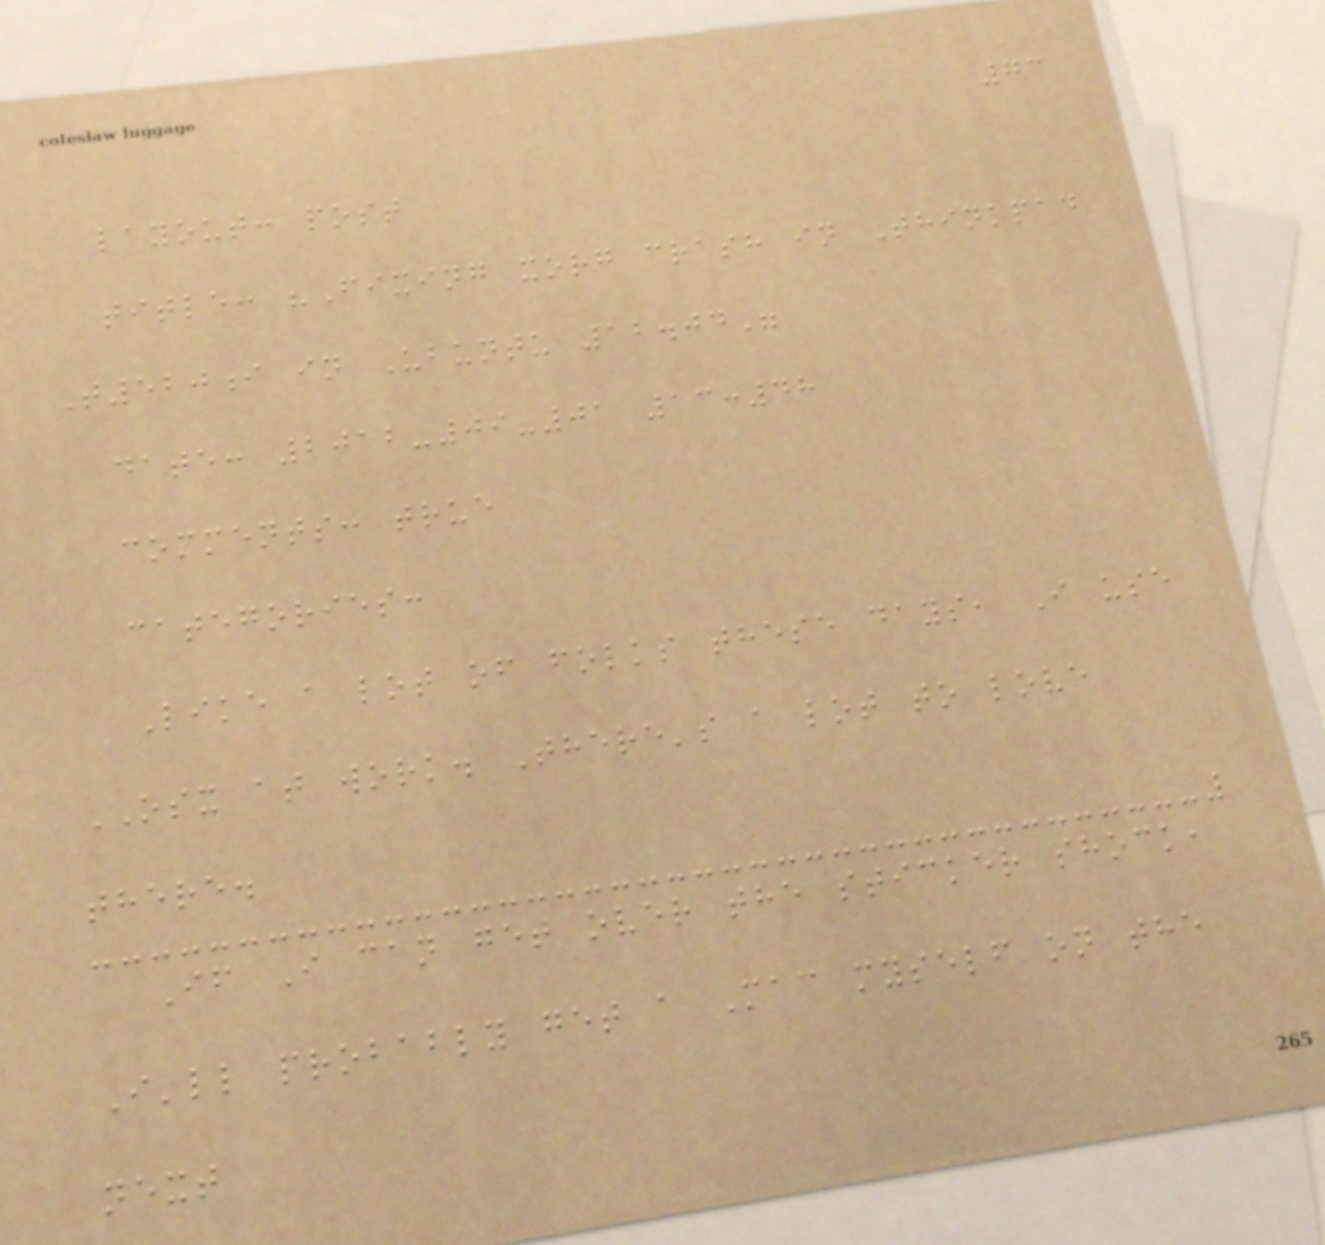73
layout: post
title: "Fixing xorg crash in Thinkpad
T520i in Ubuntu 12.04"
date: 2012-09-01 13:48
comments: true
categories:
Like a lot of folks these days, I use
OSX at work. There's a lot to love
there.
If I can get over the sticker shock,
I'll probably get a Mac myself on the
next
